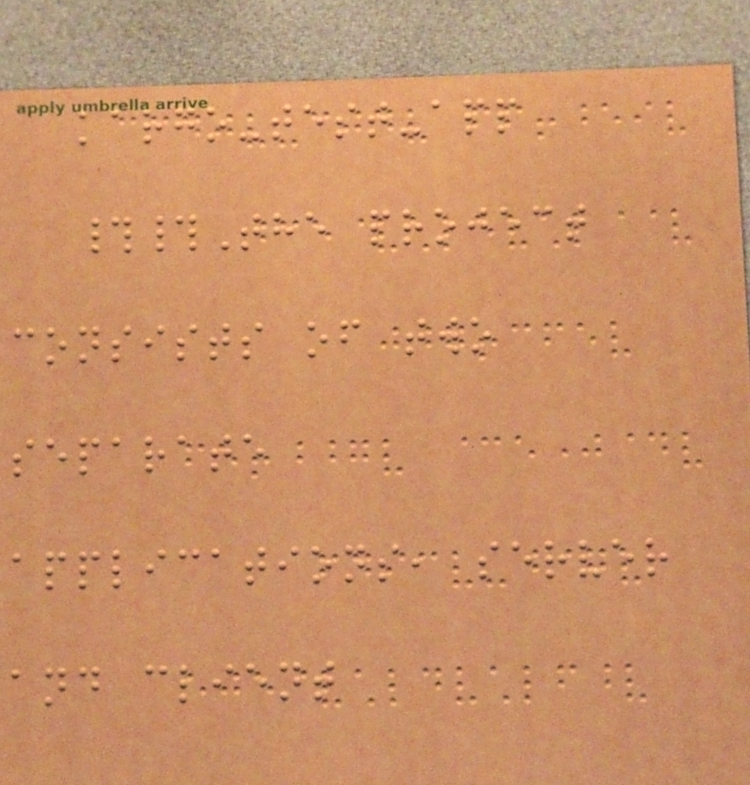kargo-test-app
##The project
consists of two
separate
applications, server
and client
